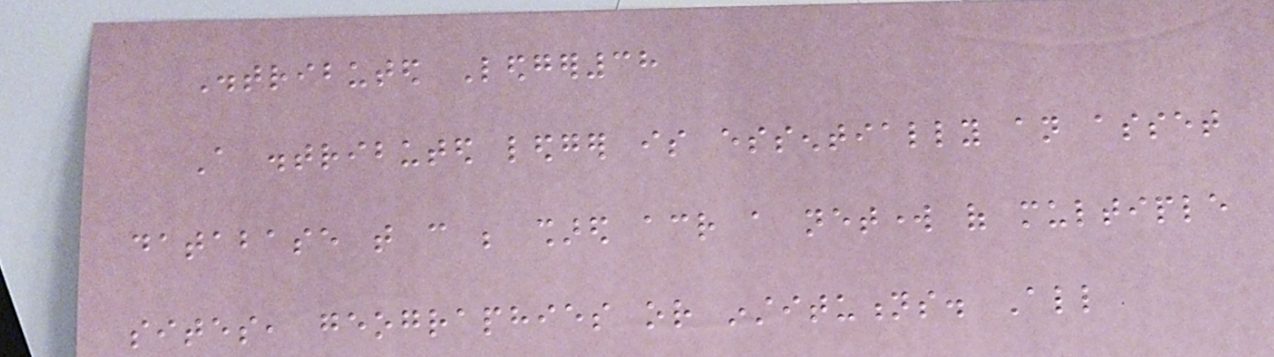Distributed Ledger38
A distributed ledger is essentially an asset
database that can be shared across a network of multiple
sites, geographies or institutions. All
